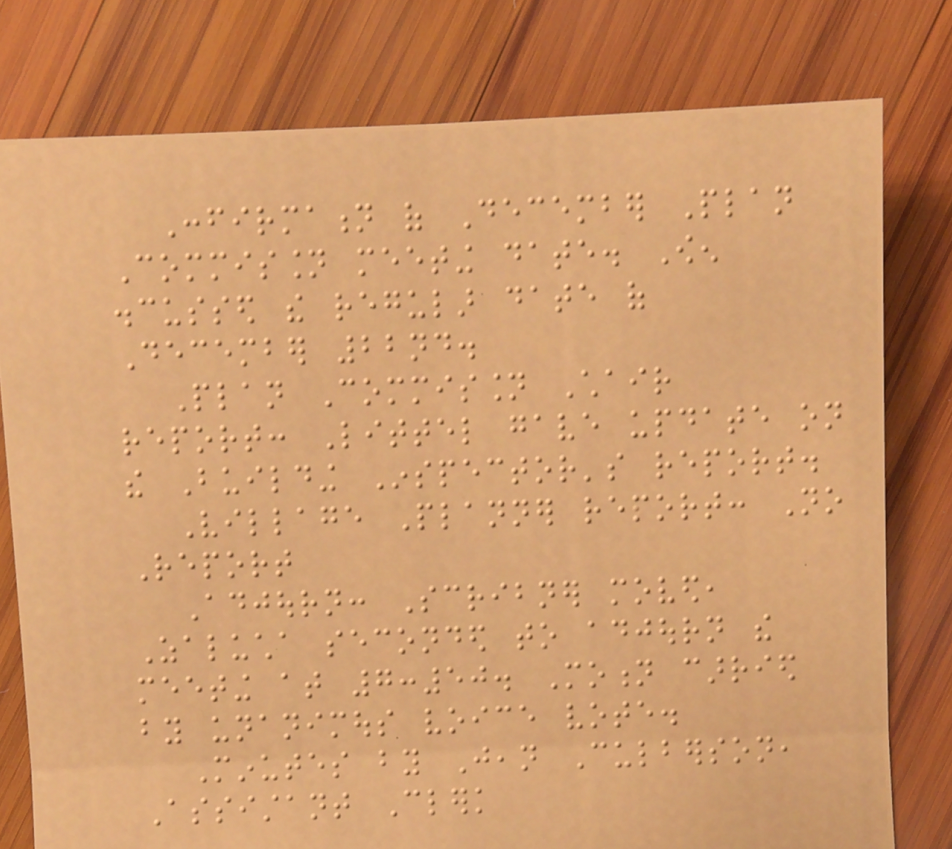Confirmation of December Plan
Commission meeting date. Owen
discussed the regular date of
December 22nd.
Plan Commission Chair
report: Littel gave update on
the Building Inspector's report.
Village Planner report: No
Report
Adjourn: Scribner moved,
Zalucha seconded to adjourn the
meeting at 7:50. Motion carried
by unanimous voice vote.
Minutes by Jean Culberson,
Assistant Clerk
